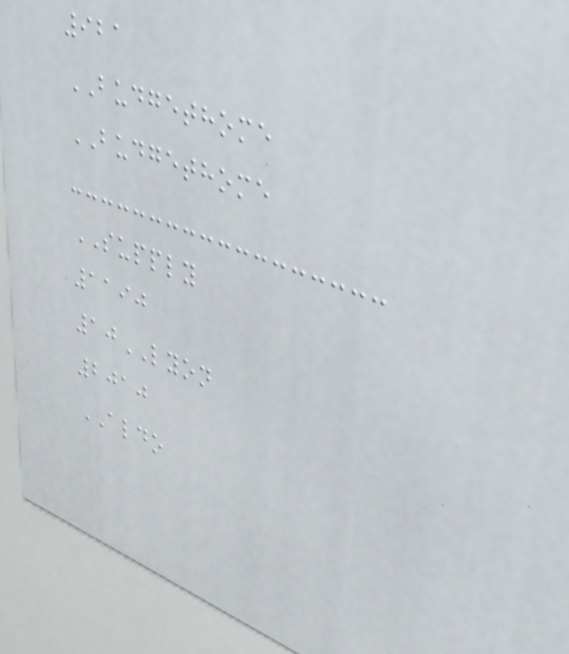921
BUDGETHOME
BUDGETHOME
SUPPLY
1190
10LYON
2010
ALDO
